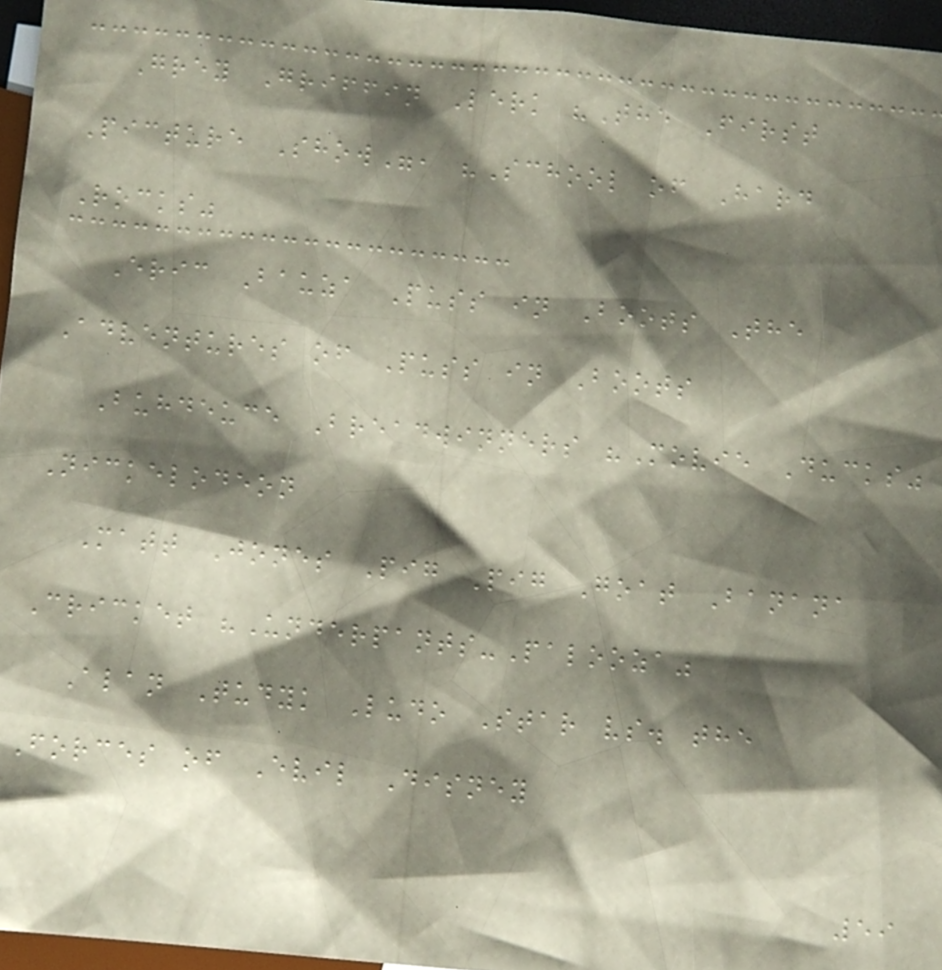Grey Griffin Lerk "The First
Picture Show", "School of Hard
Rocks"
Eric Bauza Puss in Boots The
Adventures of Puss in Boots
Buhdeuce Breadwinners "Movie Ducks"
Nickelodeon
Matt Jones Pig Pig Goat Banana
Cricket "Underpants-Palooza"
Alan Tudyk Ludo Star vs. the
Forces of Evil Disney
59
